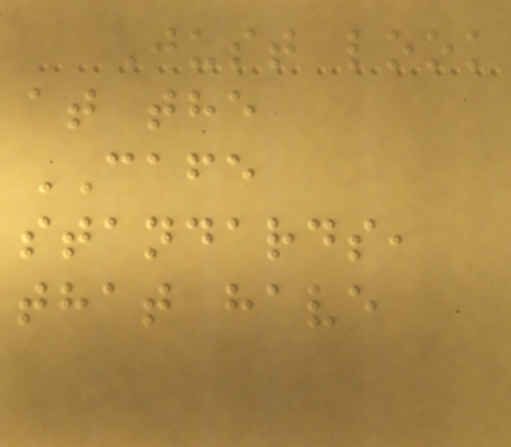Just look
at the
CAFE
standards,
that have
